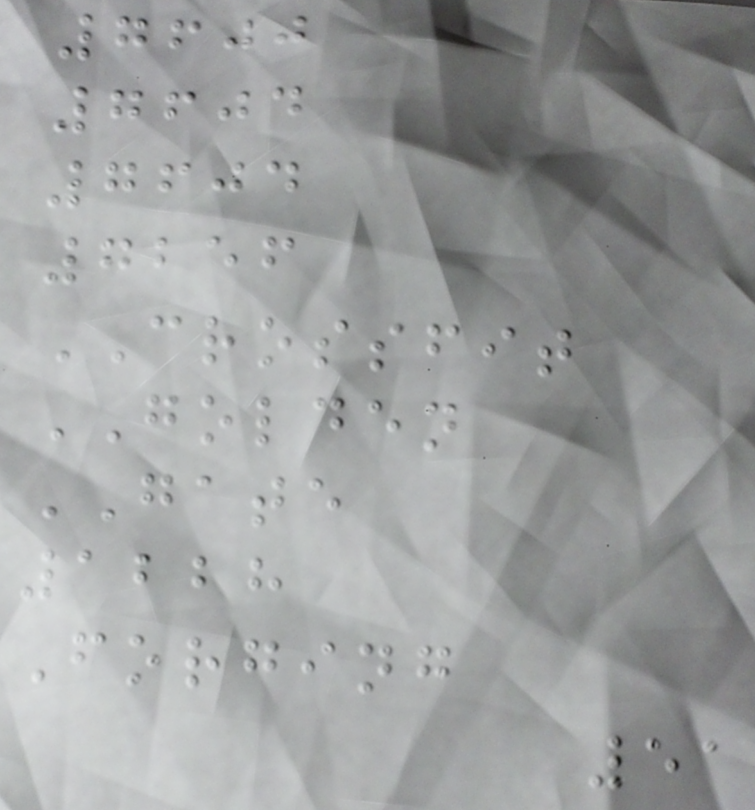7600
7604
7604
7256
CROSSFIT
GOLDEN
GATE
1228
Forging
51
